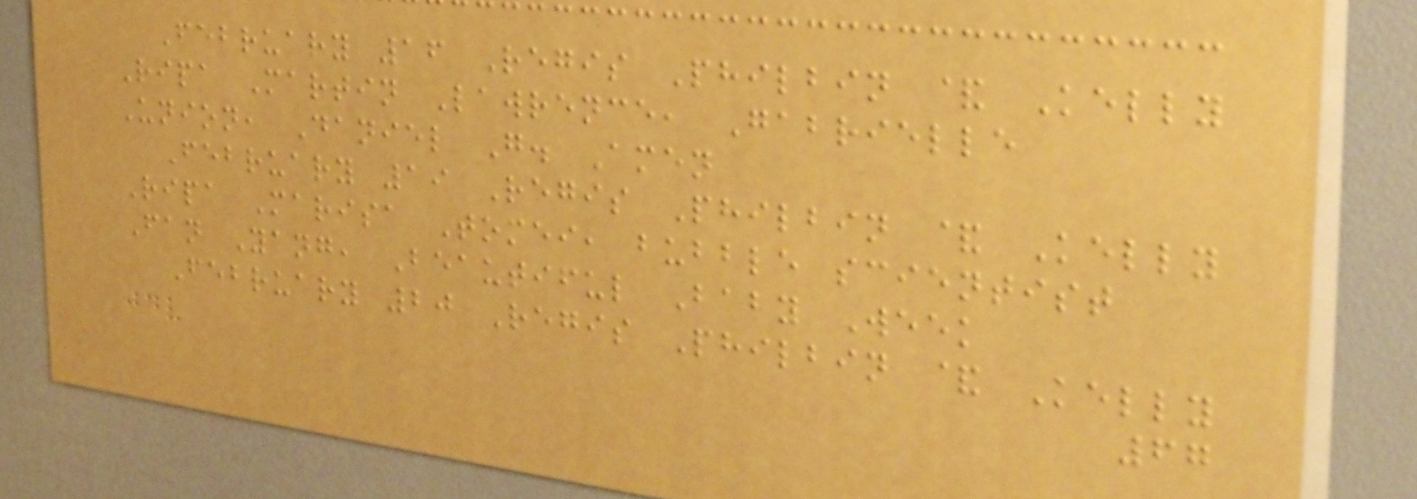February 16 Regis Philbin & Kelly
Ripa Martin Lawrence, Gabrielle
Union, Daniel G. Amen
February 19 Regis Philbin & Kelly
Ripa Marisa Tomei, bubble scientist
Fan Yang, Beautiful Baby Week
February 20 Regis Philbin & Kelly
67
